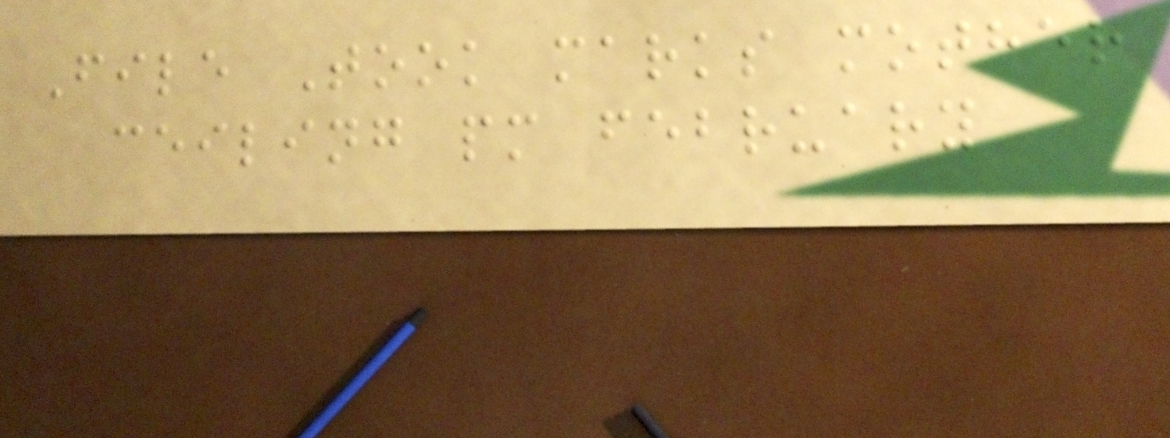File Took marks mother
ceiling pm february
